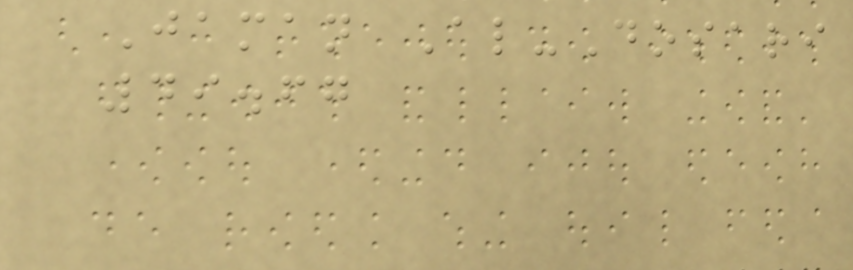Jaman Al-Dosari
49.67
